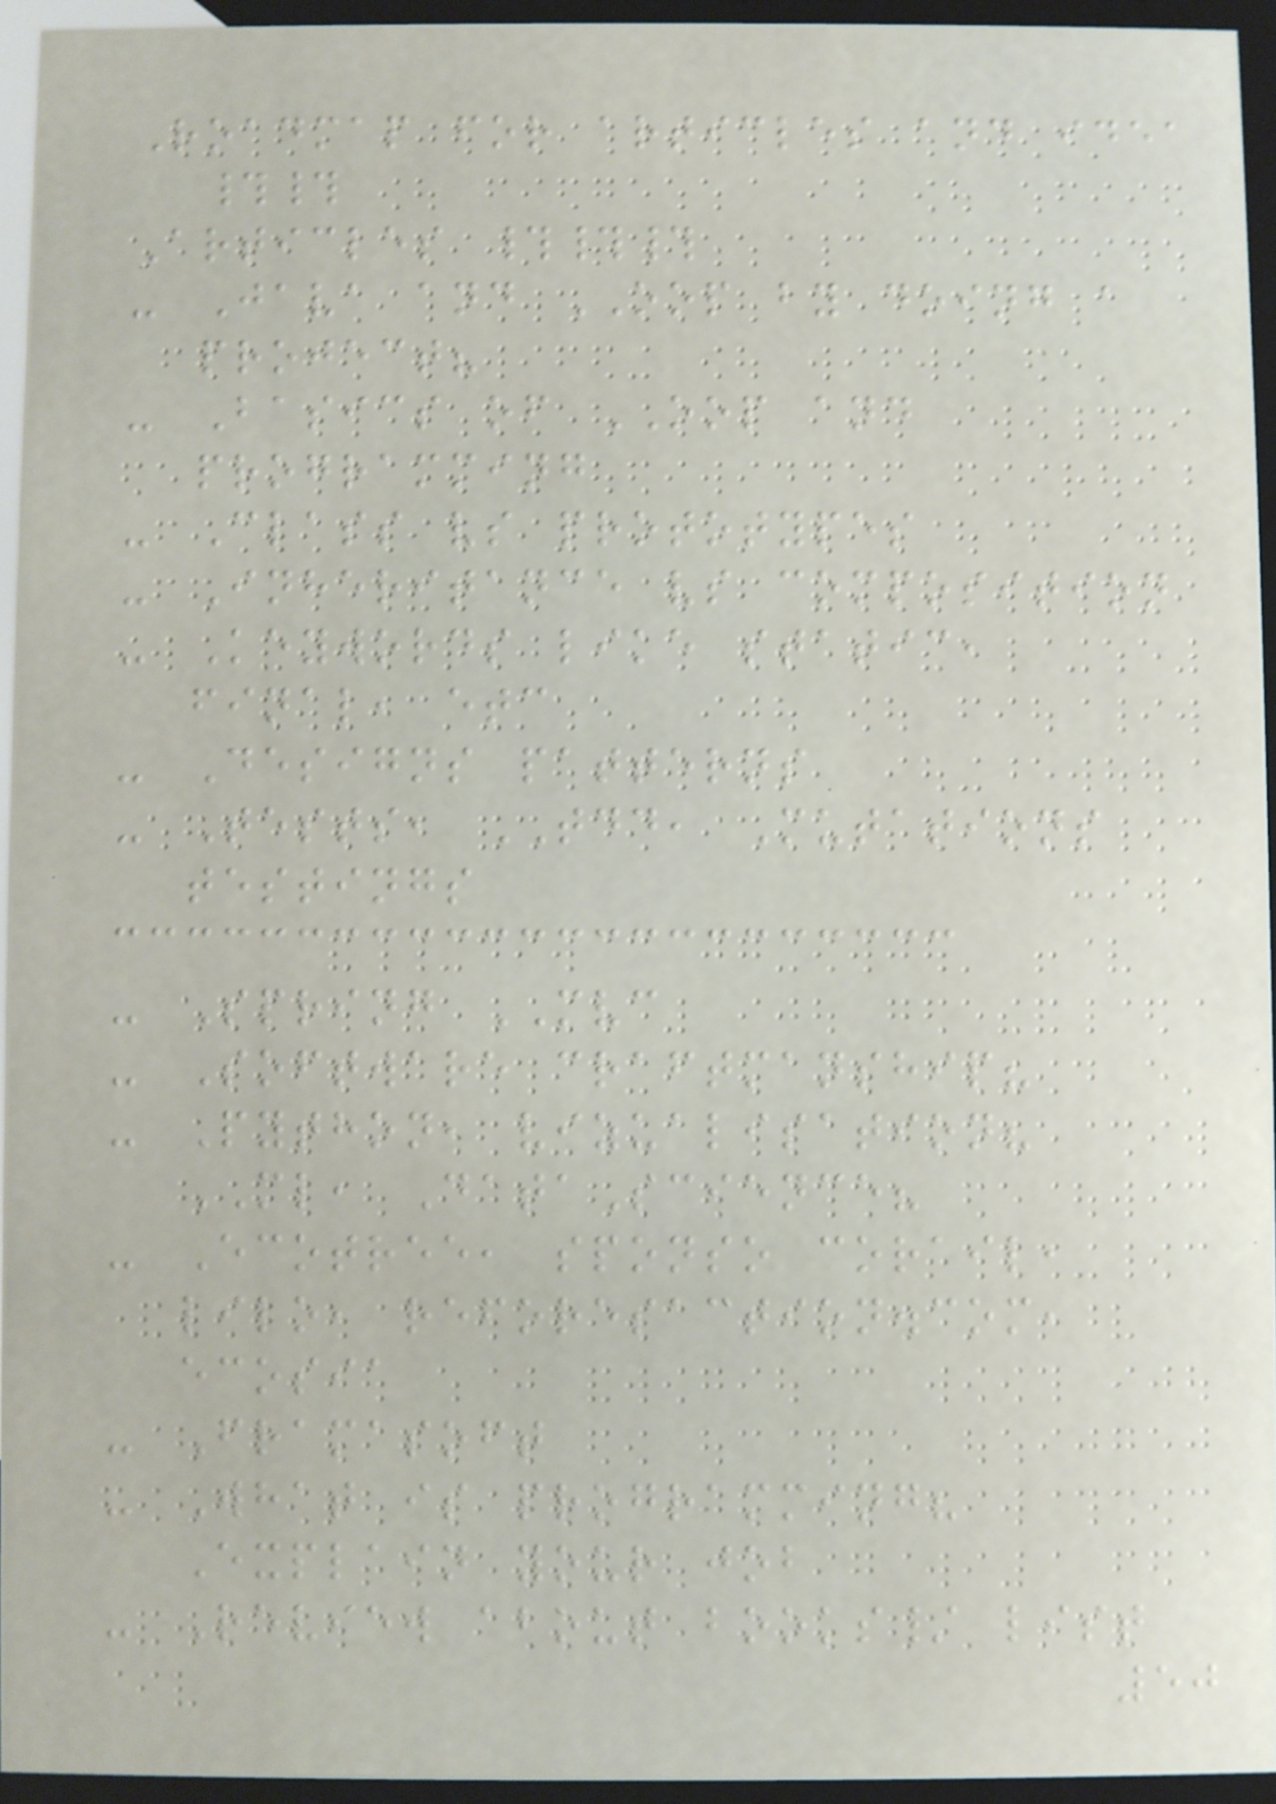Roadmap for articles and idea
##
Articles ###
- Java and OOP by doing a
project?
- Basics of OOP and
programming
- Class vs prototypes
- Inheritance vs composition
- Keywords like static,
final, etc
- Designs patterns
- Tests, TDD, Mutations
testings
- Spring MVC
- Software craftmanship?
- Python, vizualisation?
ML, DataScience?
- Ecotree, sponso corail,
lilo, reforesaction.com,
ecosia
- Framasoft
- What is programming?
Explain your job
- Review about books/ list
50
